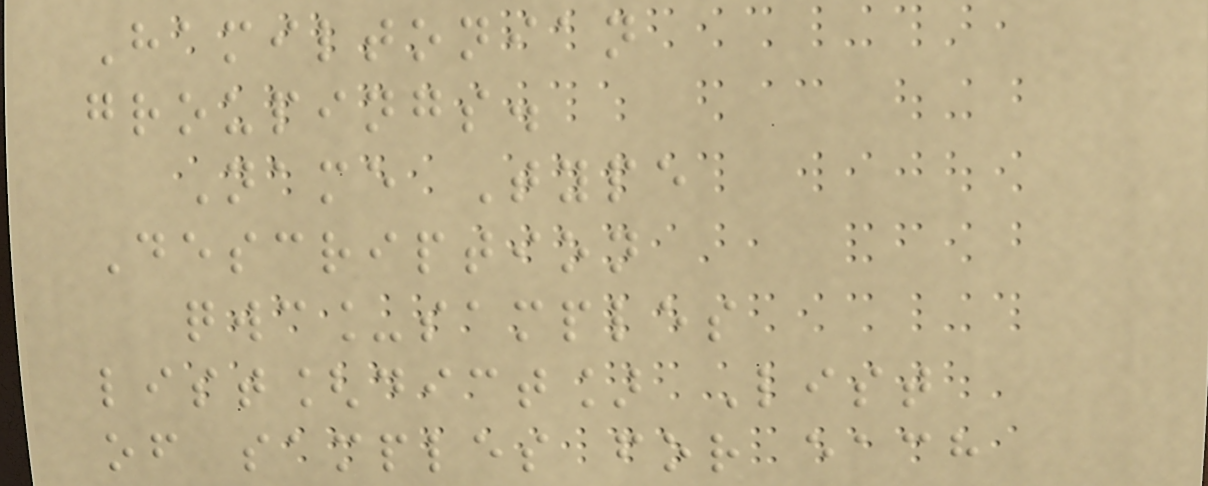Hamiltonian
groupings.
Name Type
Description
qwc_samples
list[dict] List
of samples for each
